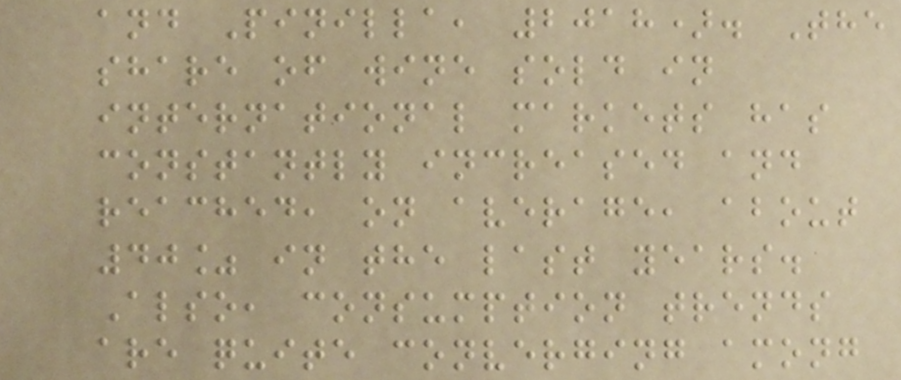and Pinilla, 2018). The
share of wine sold in
international markets has
constantly increased and
reached, on average, about
40% in the last years.
Also, consumption trends
are quite converging among
